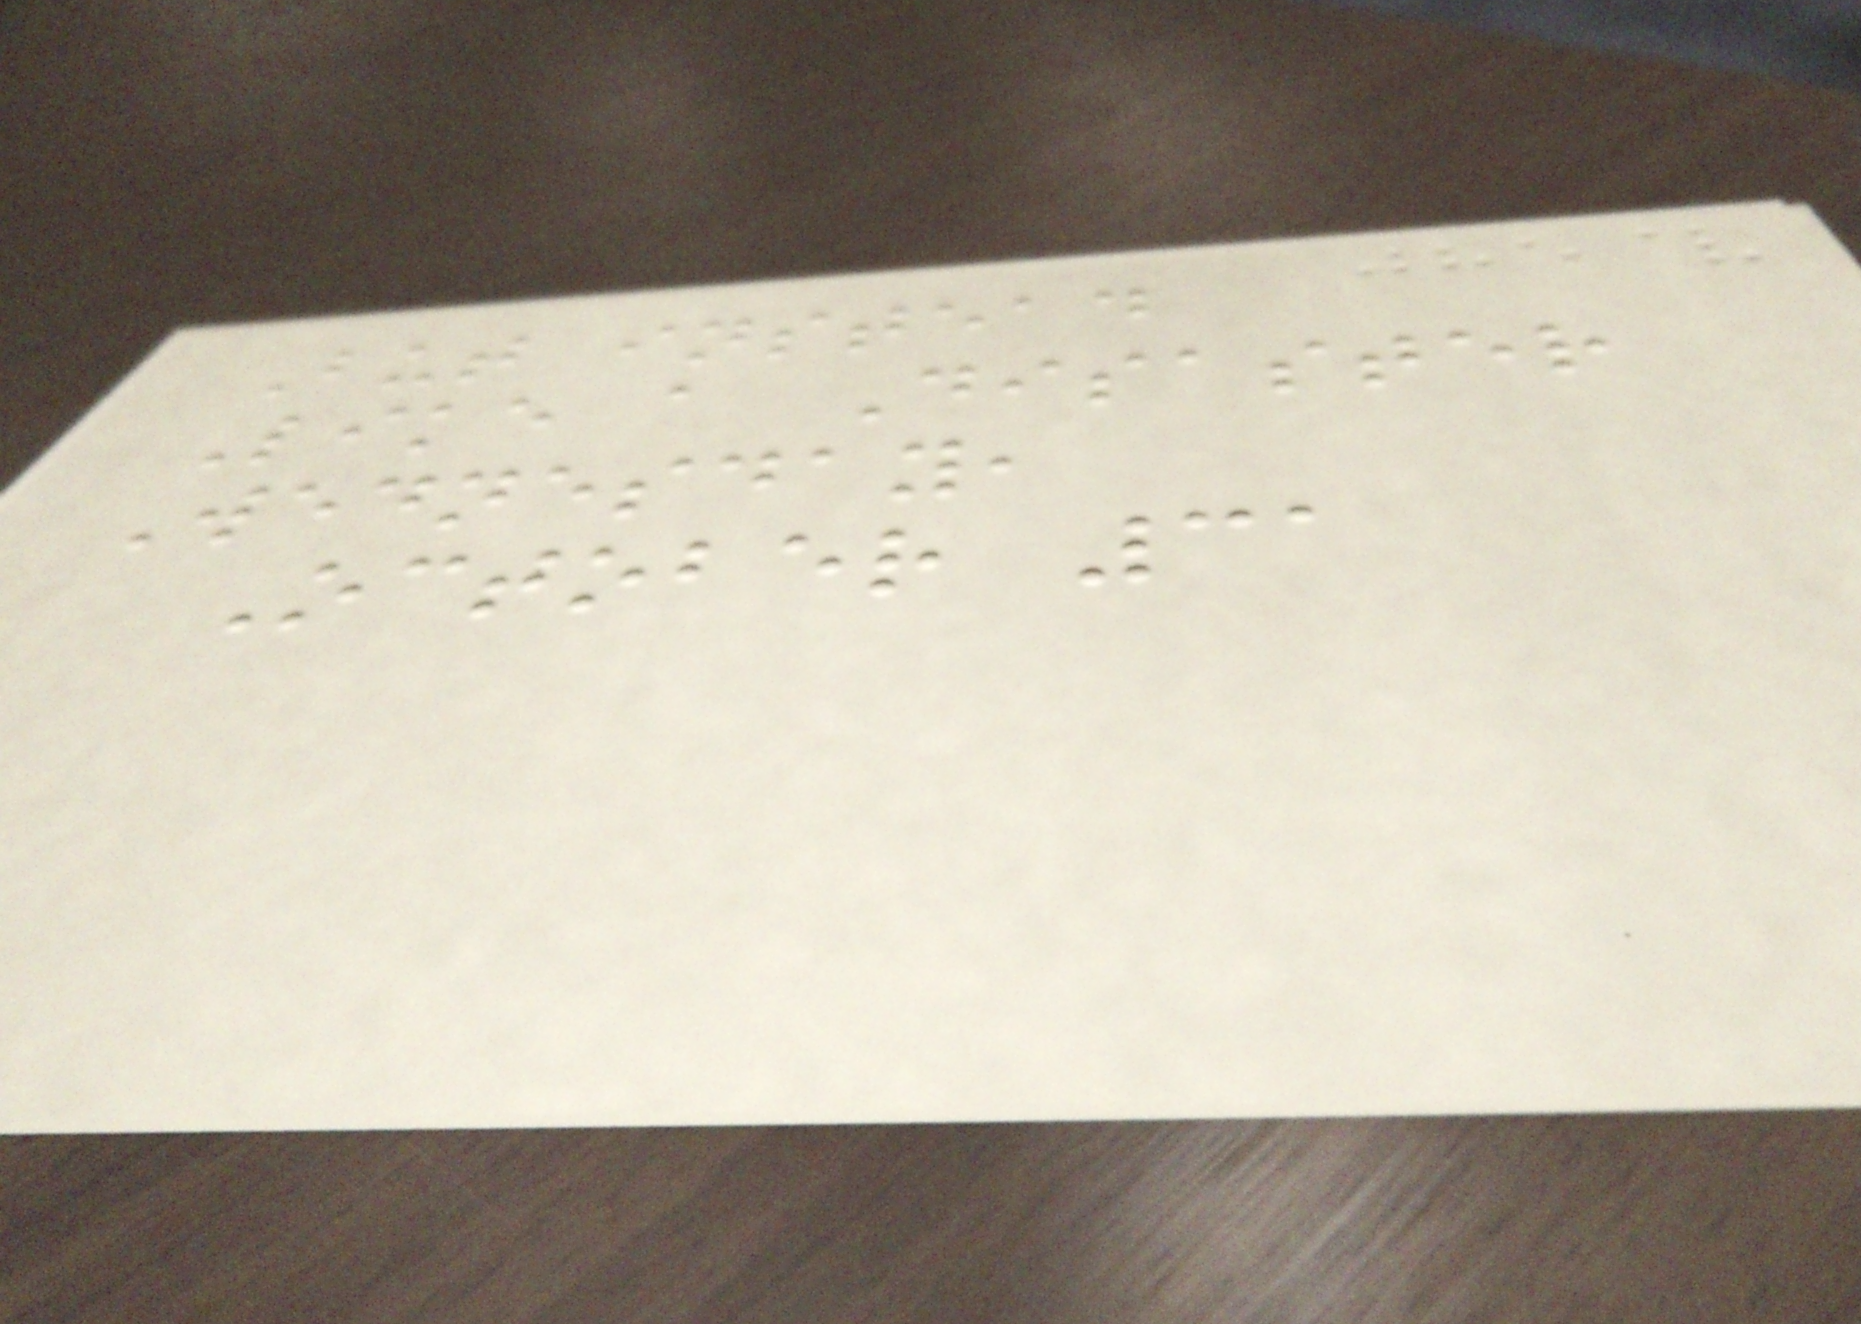But instead
Like a Disaster
Wednesday,
October 31
